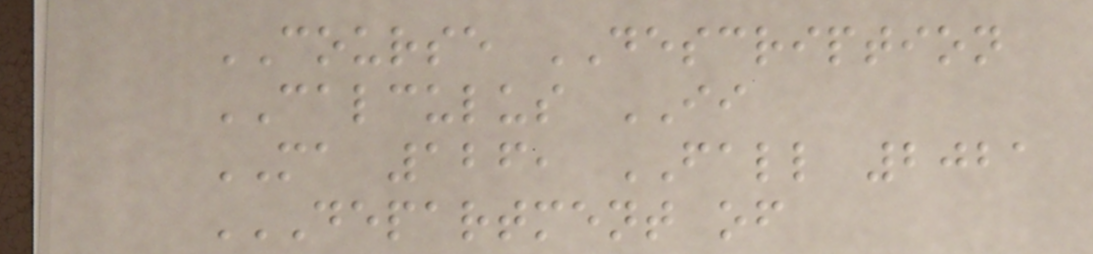COURSE DESCRIPTION
CALCULUS II
MA 126, FALL 2021
DEPARTMENT OF
